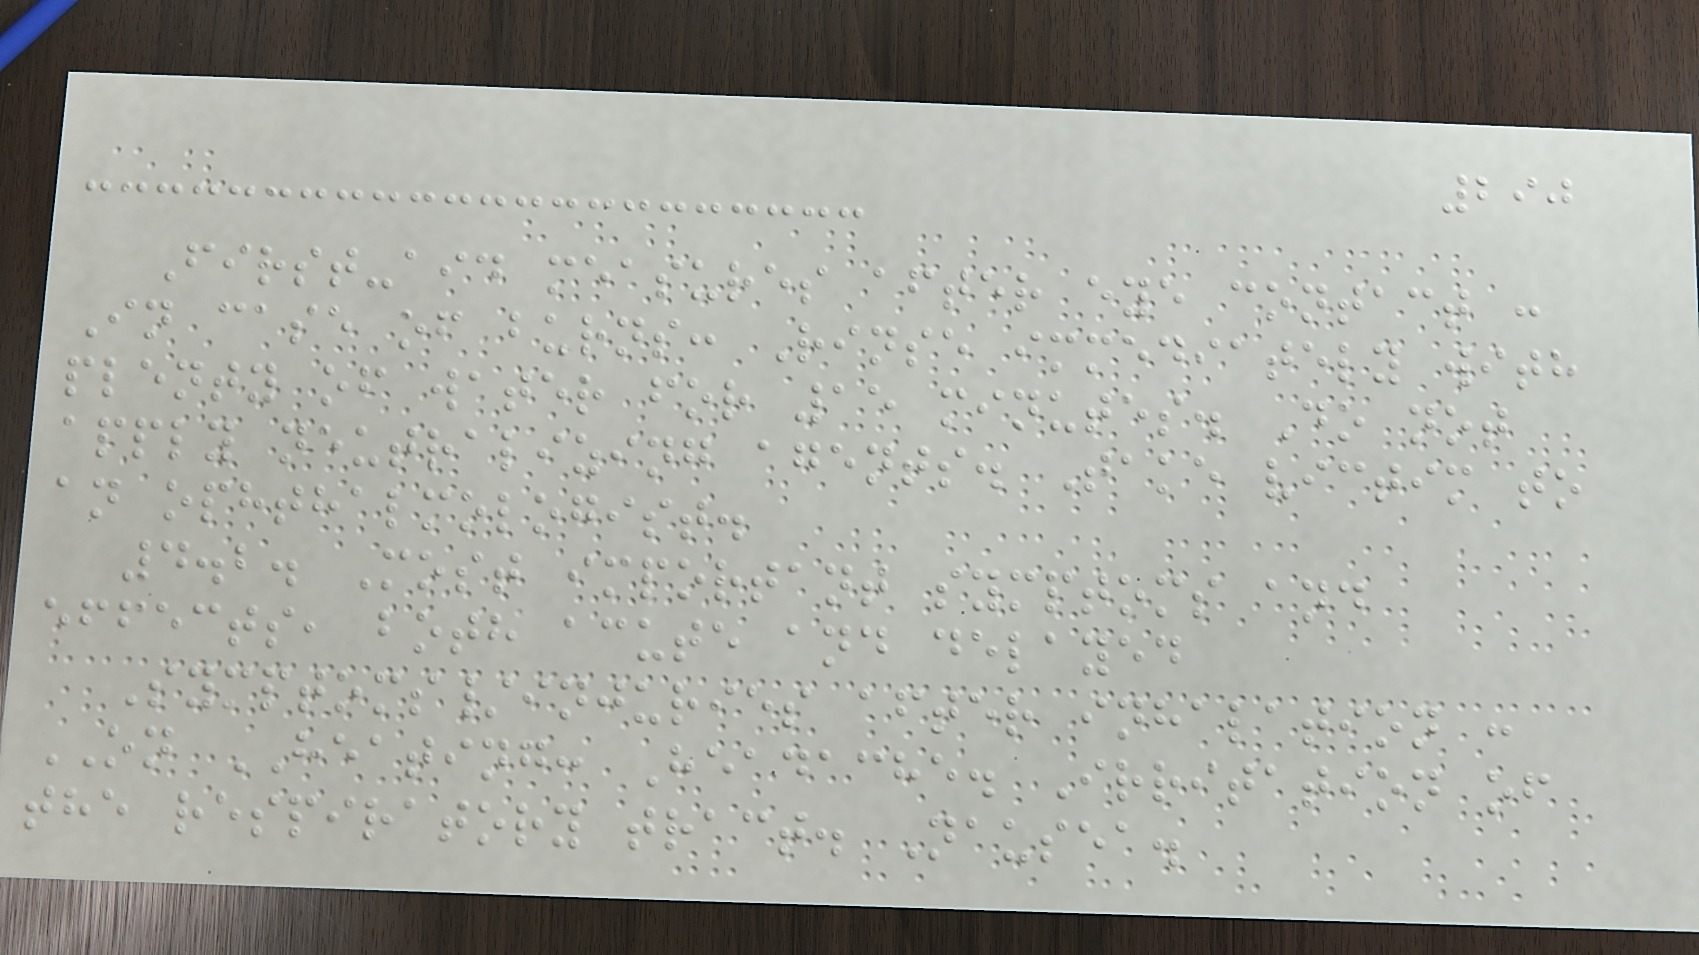290
First-aid measures after eye contact :
In case of burns: Rinse immediately with
plenty of water for 15 minutes. Do not
apply neutralizing agents. Take victim to
an ophthalmologist.
4.2. Most important symptoms and
effects, both acute and delayed
Symptoms/injuries after inhalation :
ON HEATING: Headache. Irritation of
the respiratory tract. Nausea.
